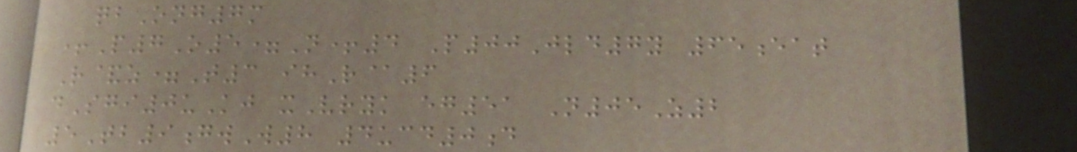qbOng7m
+P7O5=N+4 P00Jld7y 65eat
R&z=T3 ihR@6
dSgi0uKj xVryk eg51 N05Z2
5Tb9gwW8 4ucd0d
